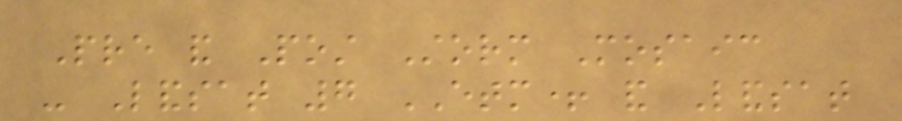Pre and Post Storm Mosaic
- Landsat 7 ETM+ and Landsat
